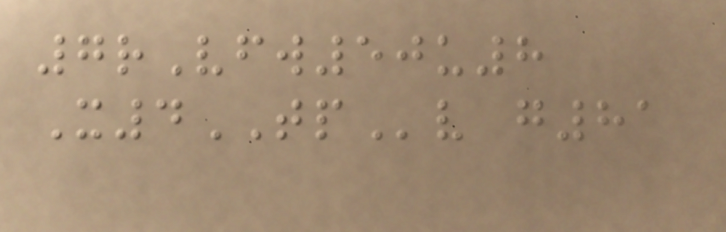7rVfw50u8
X4TPv g81
